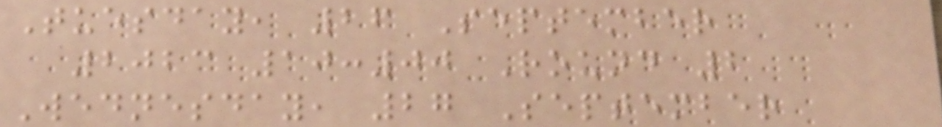Tuesday, 26 September
2023 10:00 Round 2
Wednesday, 27 September
